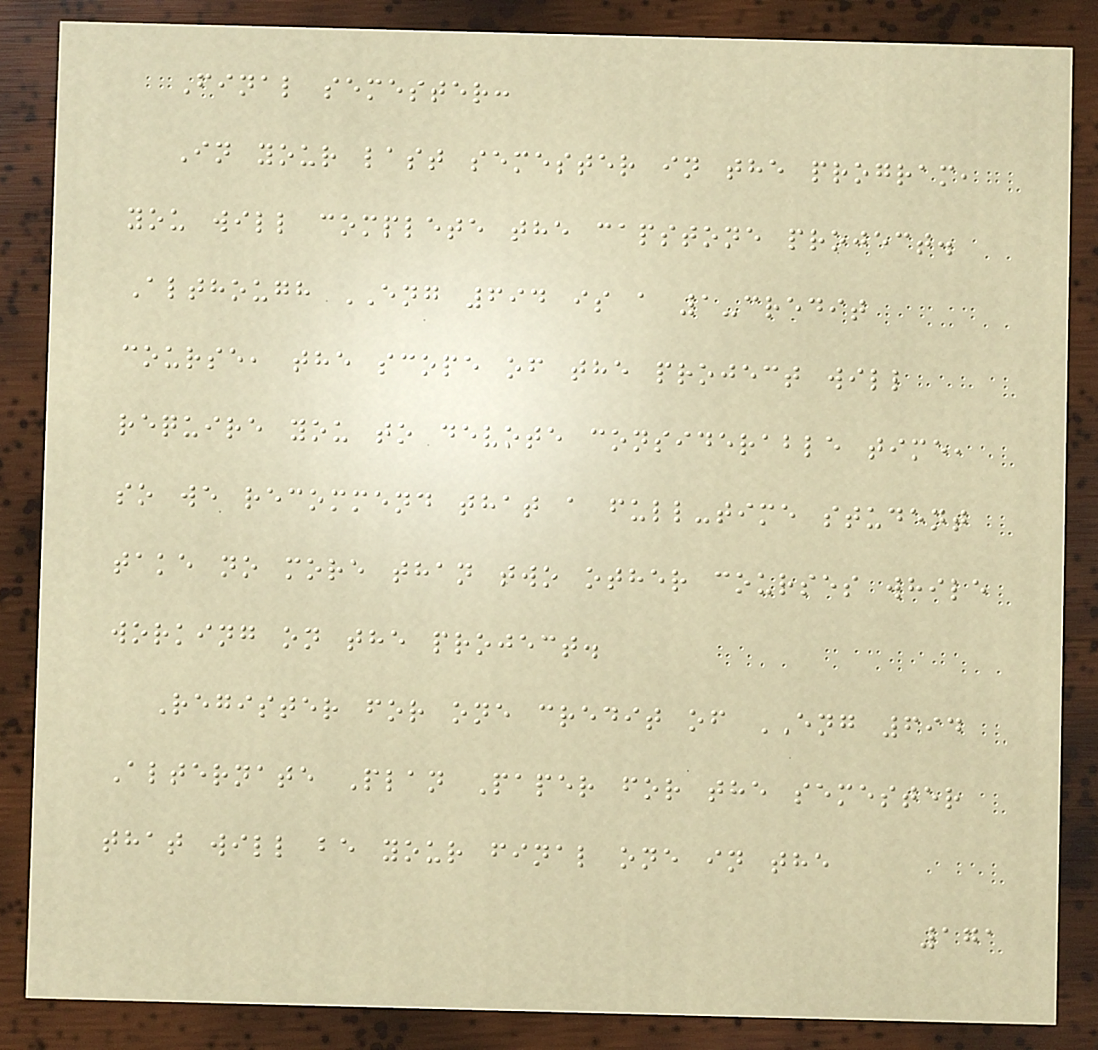Final semester:
In your last semester in the program,
you will complete the capstone project.
Although ENG 694 is a 1-credit
course, the scope of the project will
require you to devote considerable time,
so we recommend that a full-time student
take no more than two other courses while
working on the project.
Register for one credit of ENG 694
Alternate Plan Paper for the semester
that will be your final one in the
171
